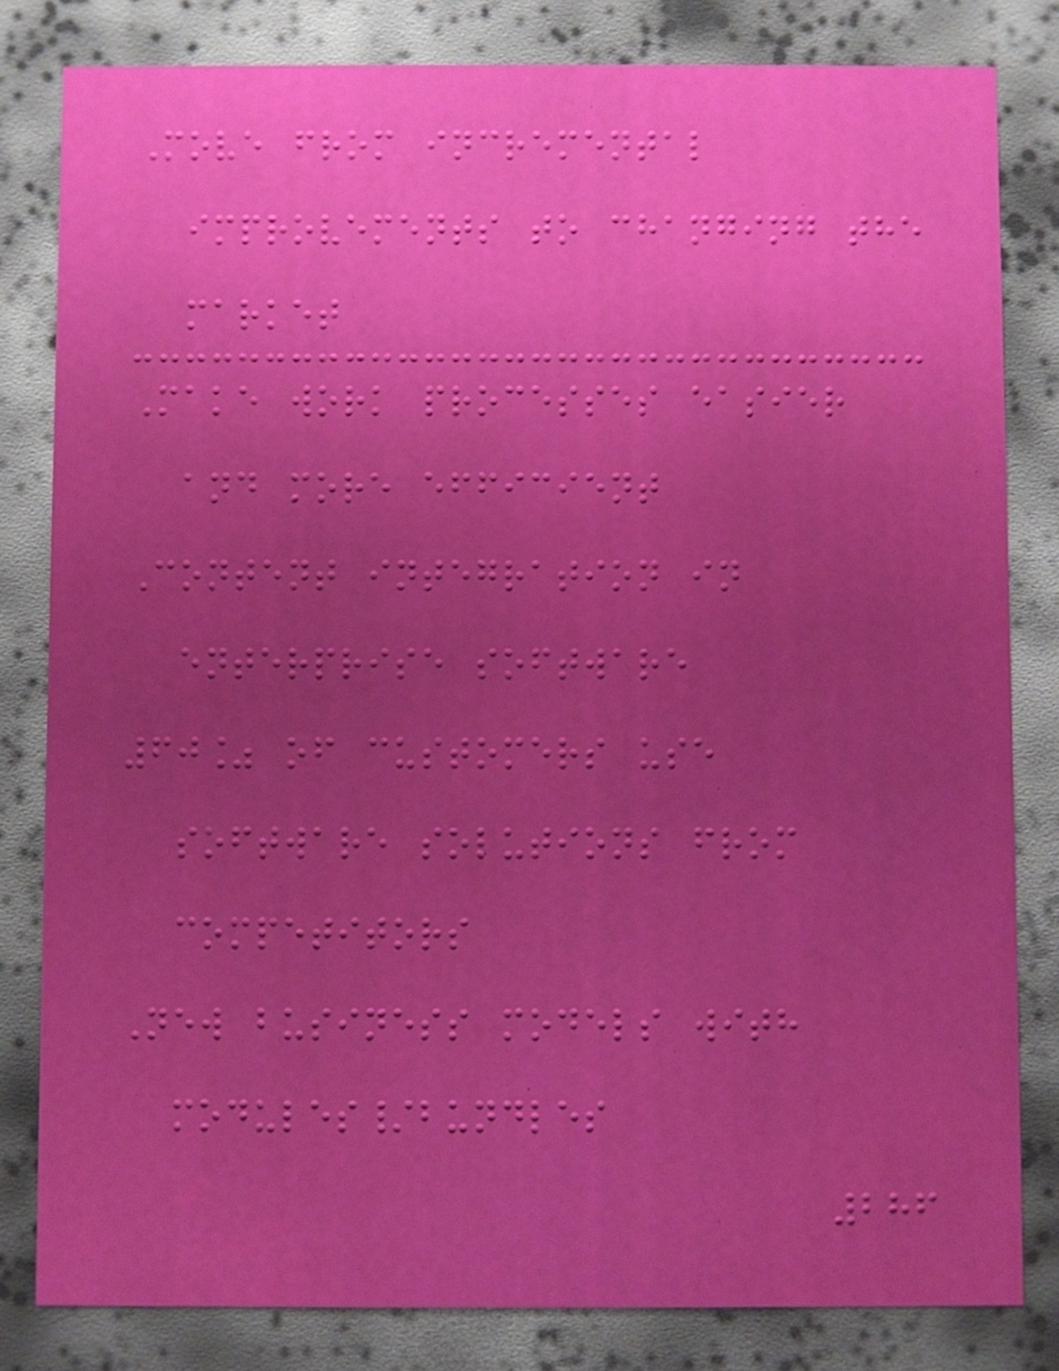Move from incremental
improvements to changing the
market
Make work processes easier
and more efficient
Content integration in
enterprise software
60% of customers use
software solutions from
competitors
New business models with
modules/bundles
286
